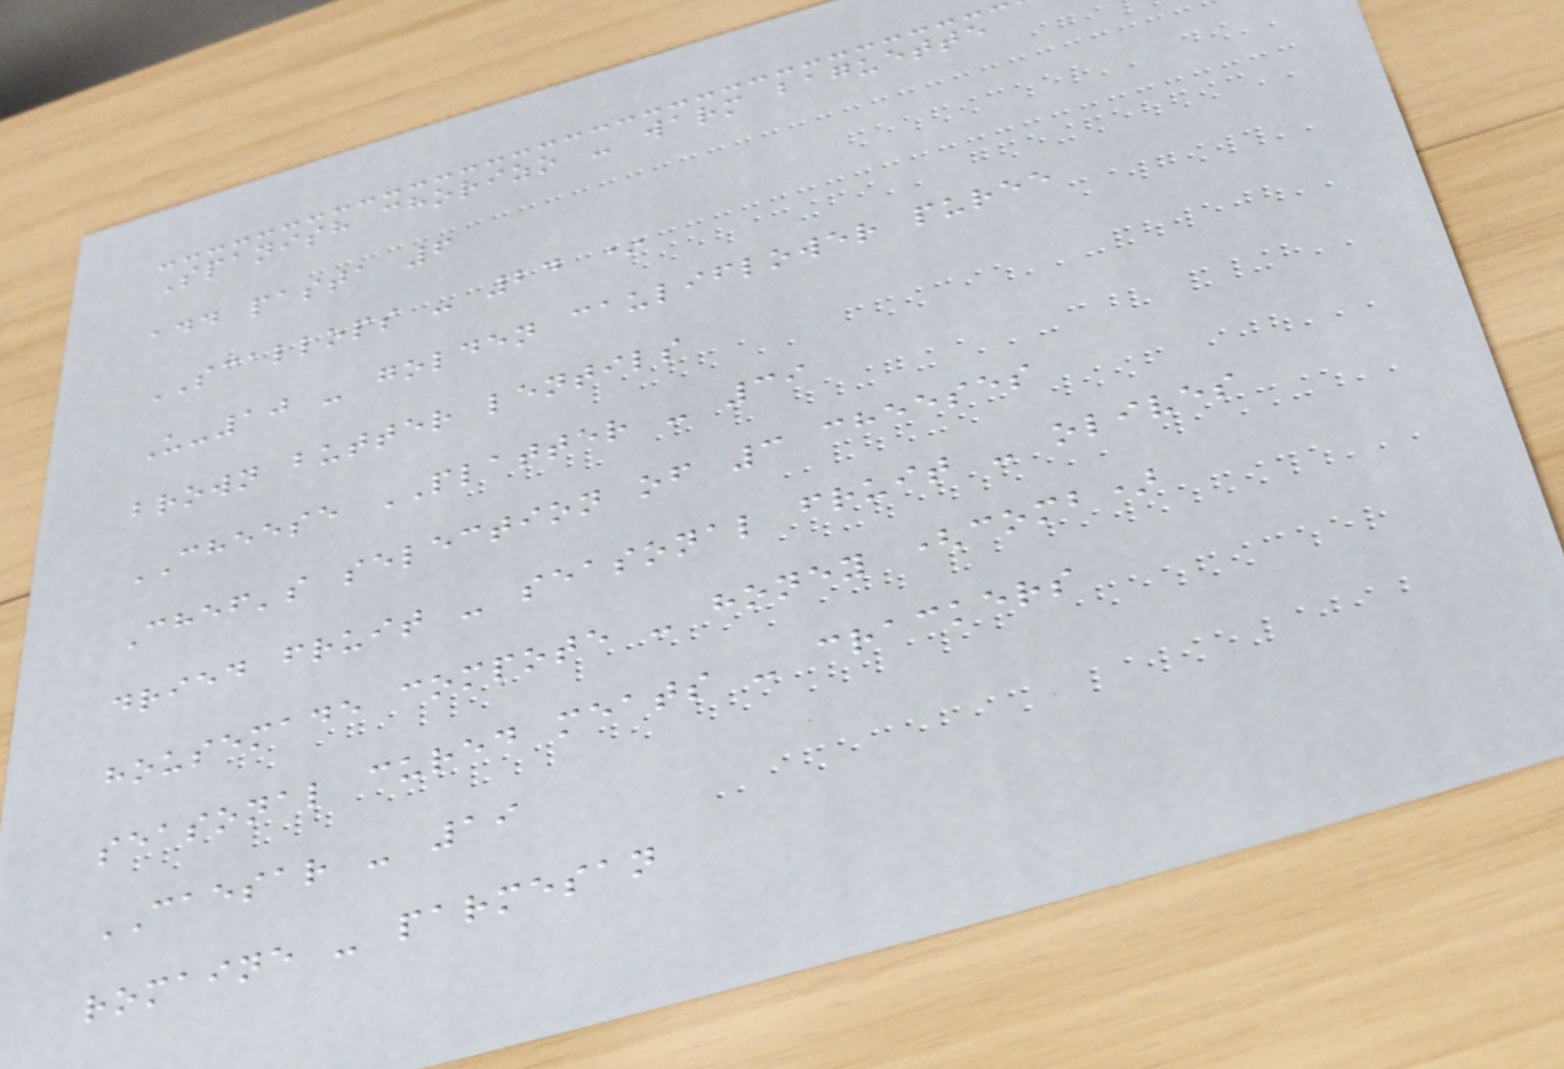Spanish chorizo - warm baguette
add pasta 6
SCALLOPS - 24 *
U-10 - golden cauliflower puree
brown butter lentils
CHEESE PLATTER - 39
Chef's selection of 3 cheeses
dried fruit - seasonal fruit - olives
housemade compote - honey (comb)
seasonal cured meats - crackers
CAESAR - 19
romaine - parmesan
